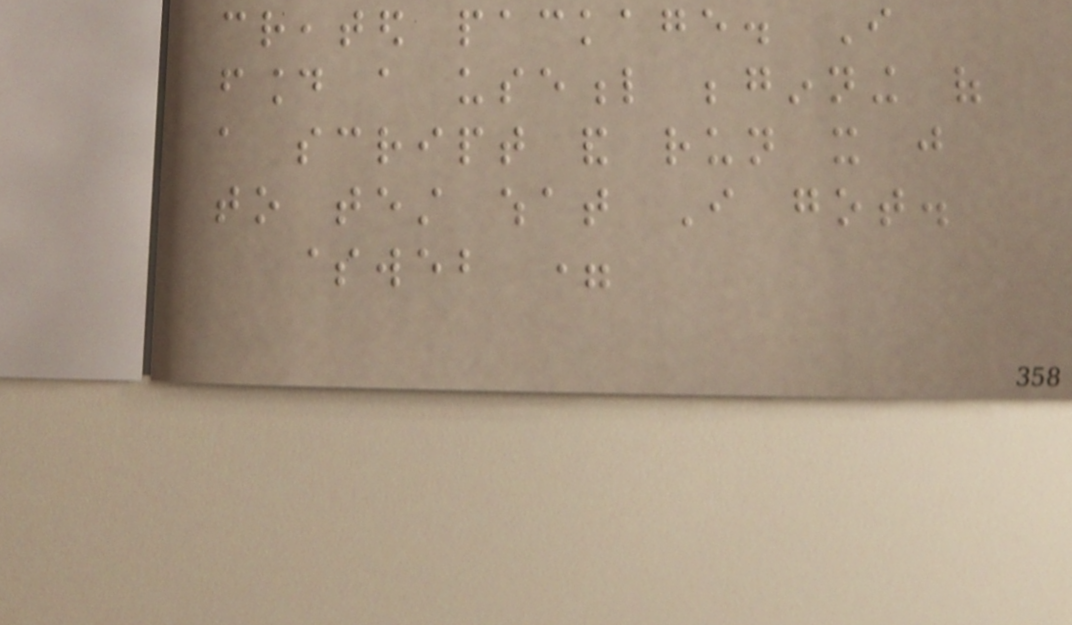created package. I
found a useful beginning of
a script and run it just
to test what I got.
$web =
